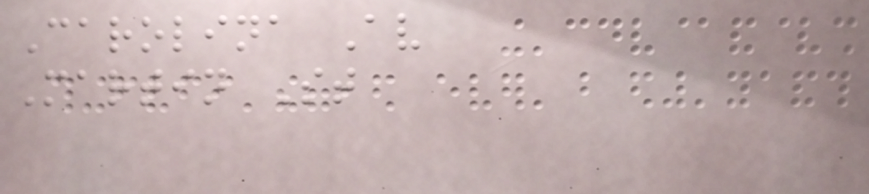Carolina Av
Martin St
